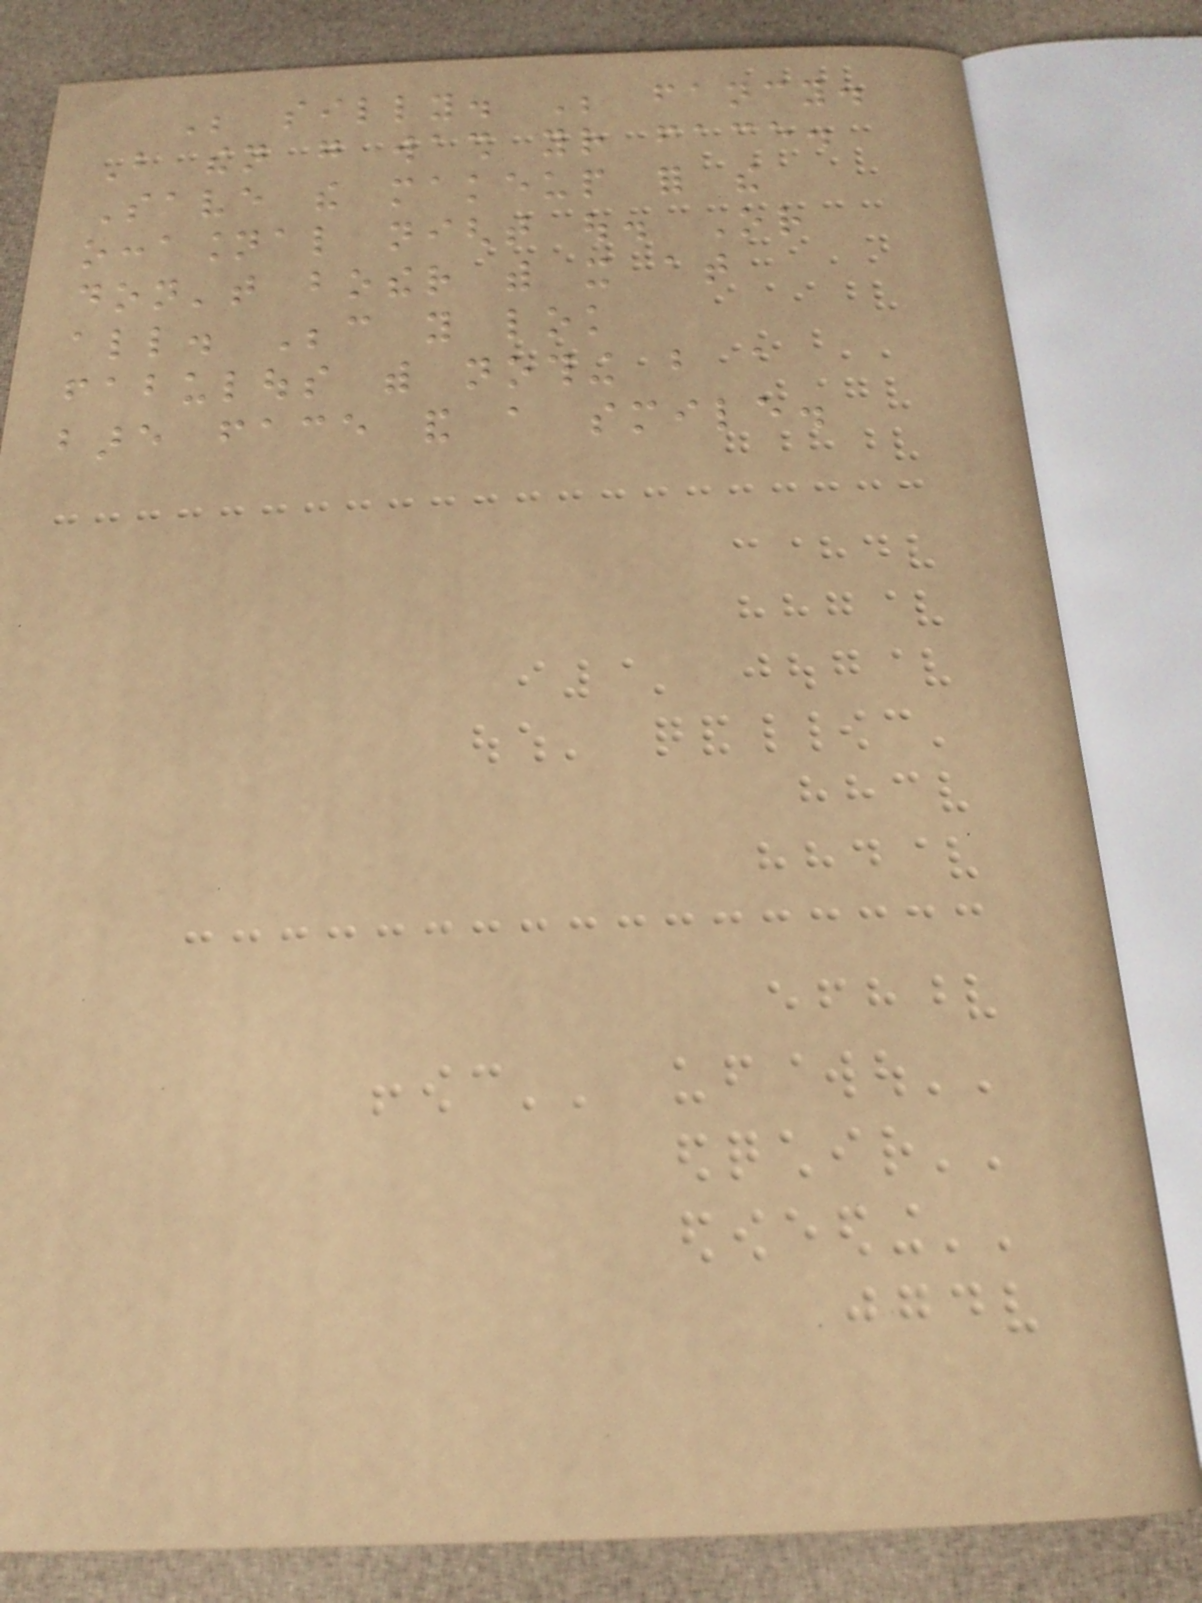Be silly. Be fancy.
But then go wash your face.
Save the makeup for the
occasional night out. Or
don't bother with it at
all. Because you lok
fabulous with nothing but a
bare face and a smile.
